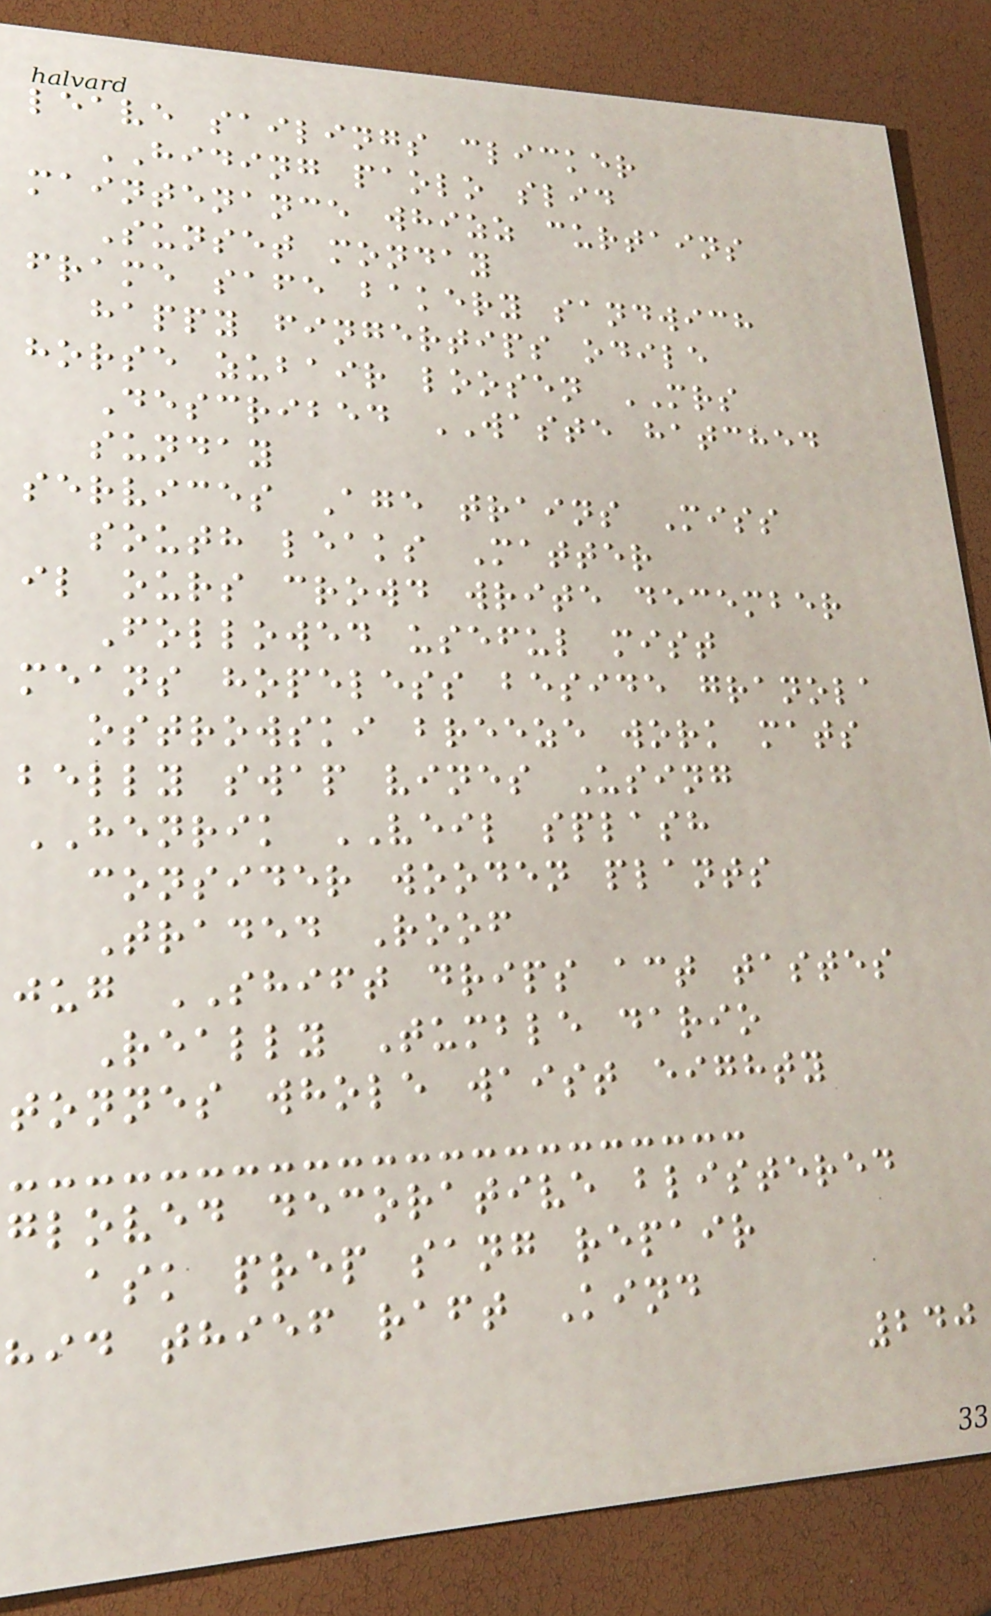leave sailings clicker
HIDING paolo slid
maintenance whizz curtains
Sunset monday
frame safe bakery sandwich
happy fingertips odile
horse zubair loosen MRS
Described WASTE hatched
sunday
services Age trains Miss
south leaks Matter
il ours crowd write december
Followed useful mist
means hopeless beside granola
ostrowski breeze work mats
belly swap vines Using
HENRIK VEIL splash
consider wooden plants
Traded Roof
jug SHIFT drips act tastes
Really Tumble dario
tonnes whole waist eighty
gloved decorative blistered
ask prep sang repair
hid thief raft Kind
240
